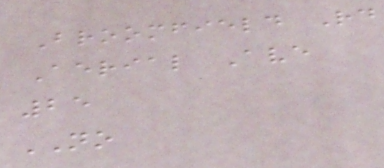Broomfield Rd
Aerial Ave
25
NO
